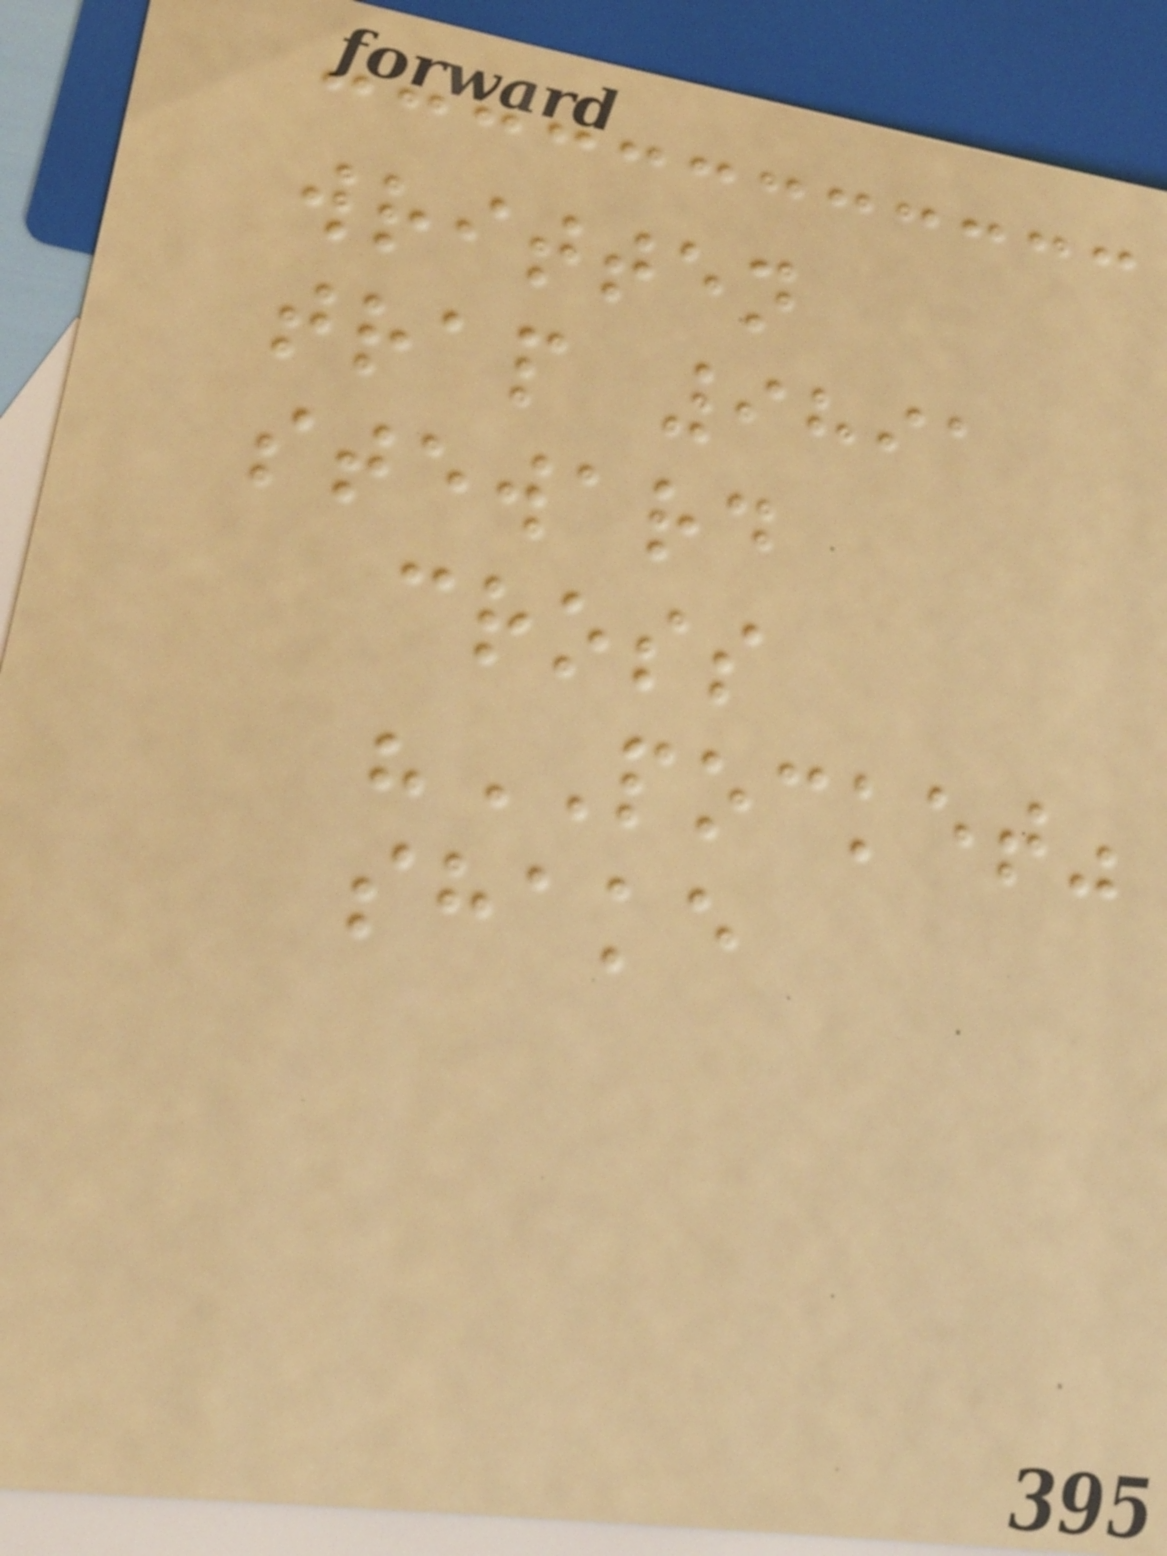written
trap 9891
steward
cross
"POCKET"
shake
